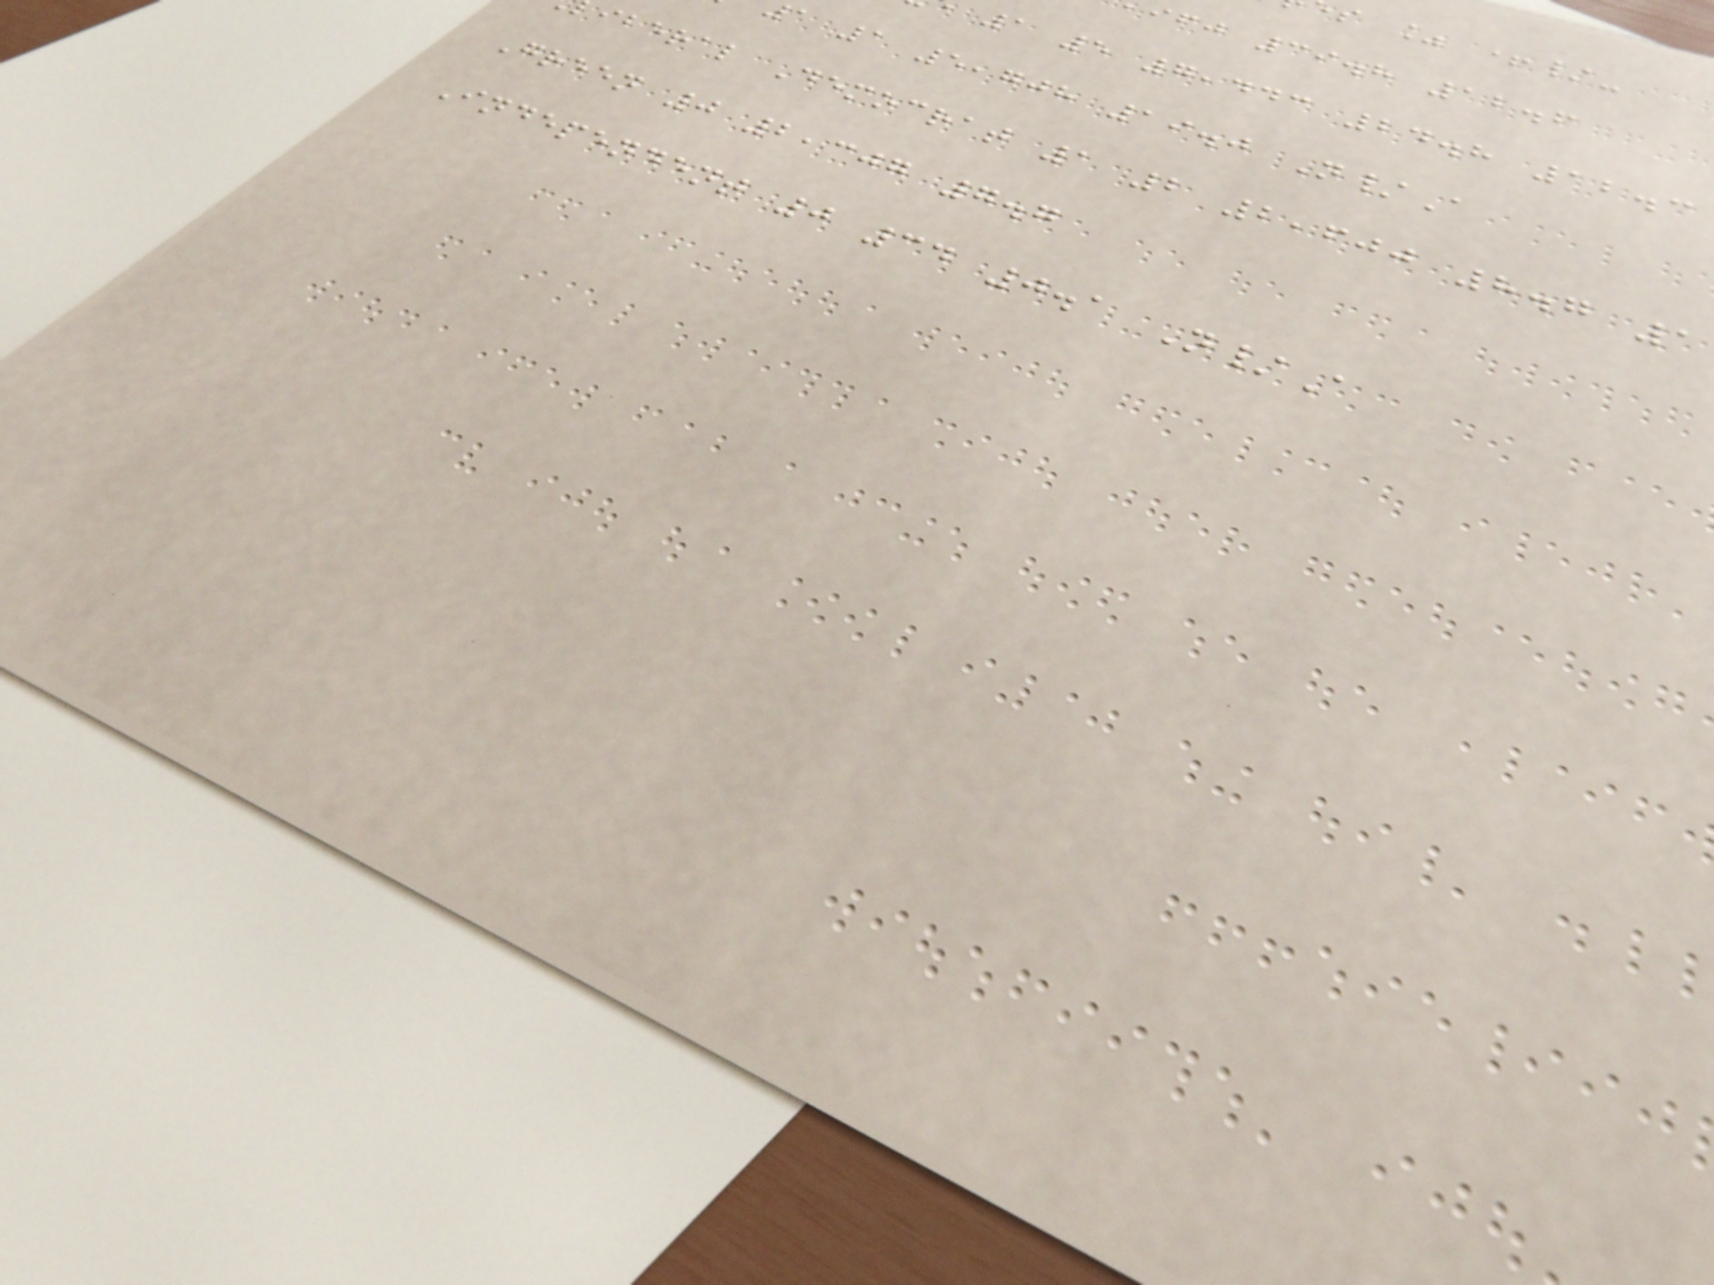s % +/-
ifj 39.8 12.6
1 5 7,443 24.8 12.3
1 1 5,708 19.0 N/A
iberal Democrat 1 2 2,600 8.7 1
Green 0 2,307 7.7
Independent 0 34 0.1 N/A
